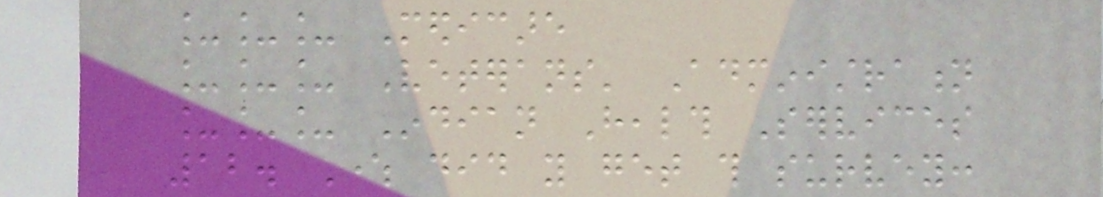___ Medicare
___ Veterans' Administration
___ Indian Health Services
12. Where did you get this survey:
